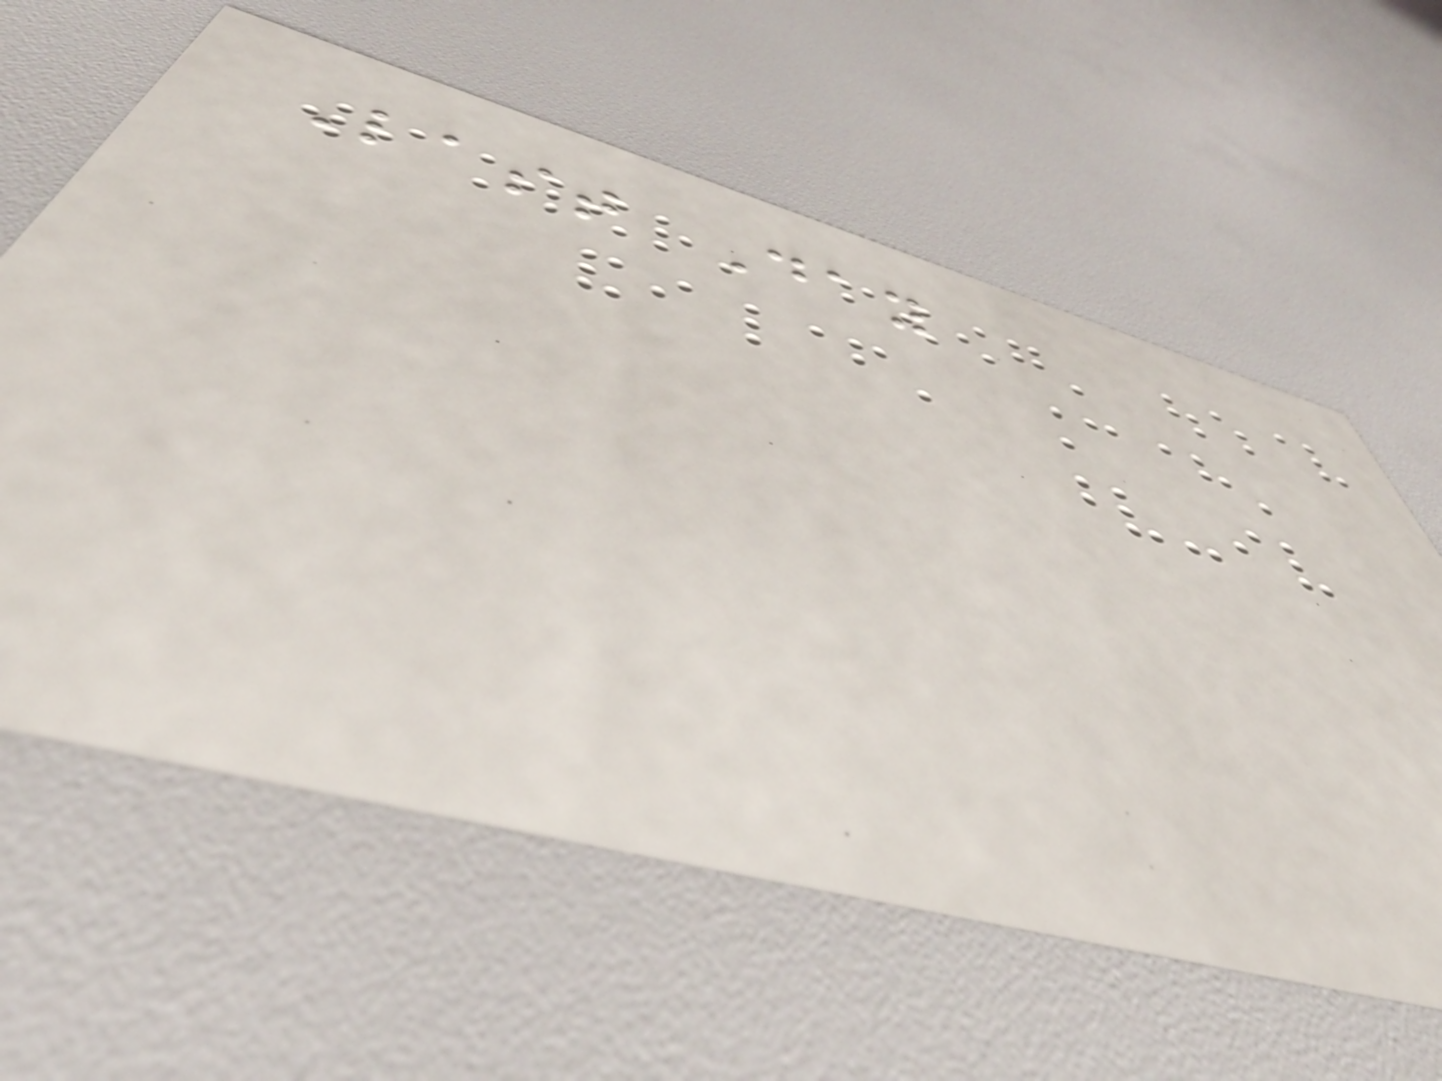Last Day
